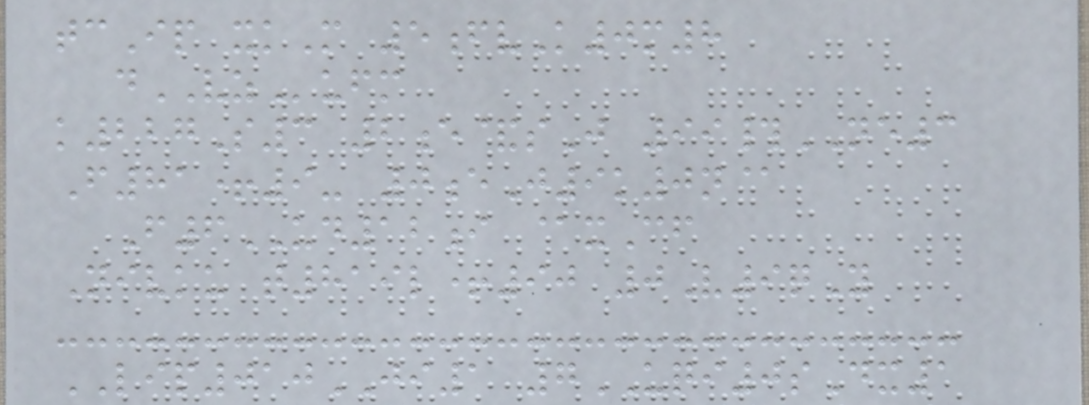tcIp xkM 5fvK0m8
dVZufm
k227S3 2e&sJ 99#NE3
F81+9- 0eJ9k0n@
F6UD12i @xCf
Nivku t819l+90 0V9qY
LIP010JI1 7UQI0sDx1
